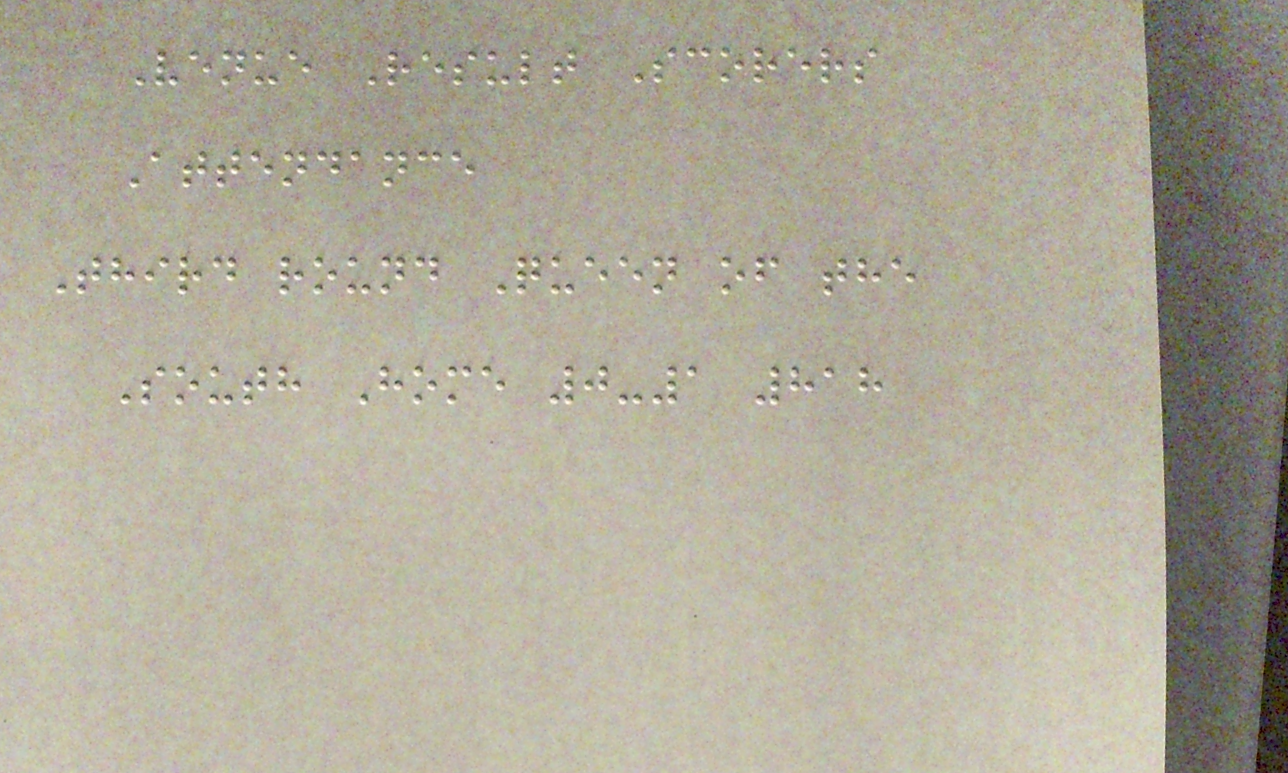Venue Result Scorers
Attendance
Third round Queen of the
South Home 0-1 818
